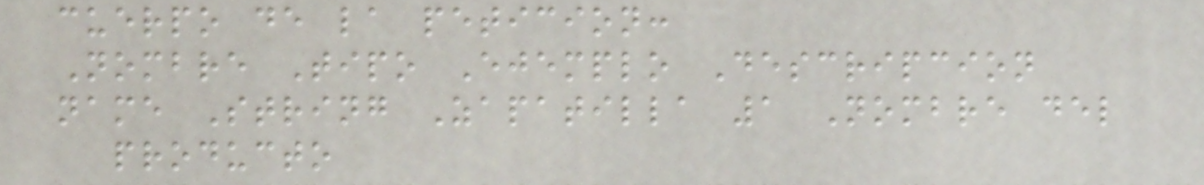cuerpo de la peticion:
Nombre Tipo Ejemplo Descripcion
name String Zapatilla 1 Nombre del
producto
